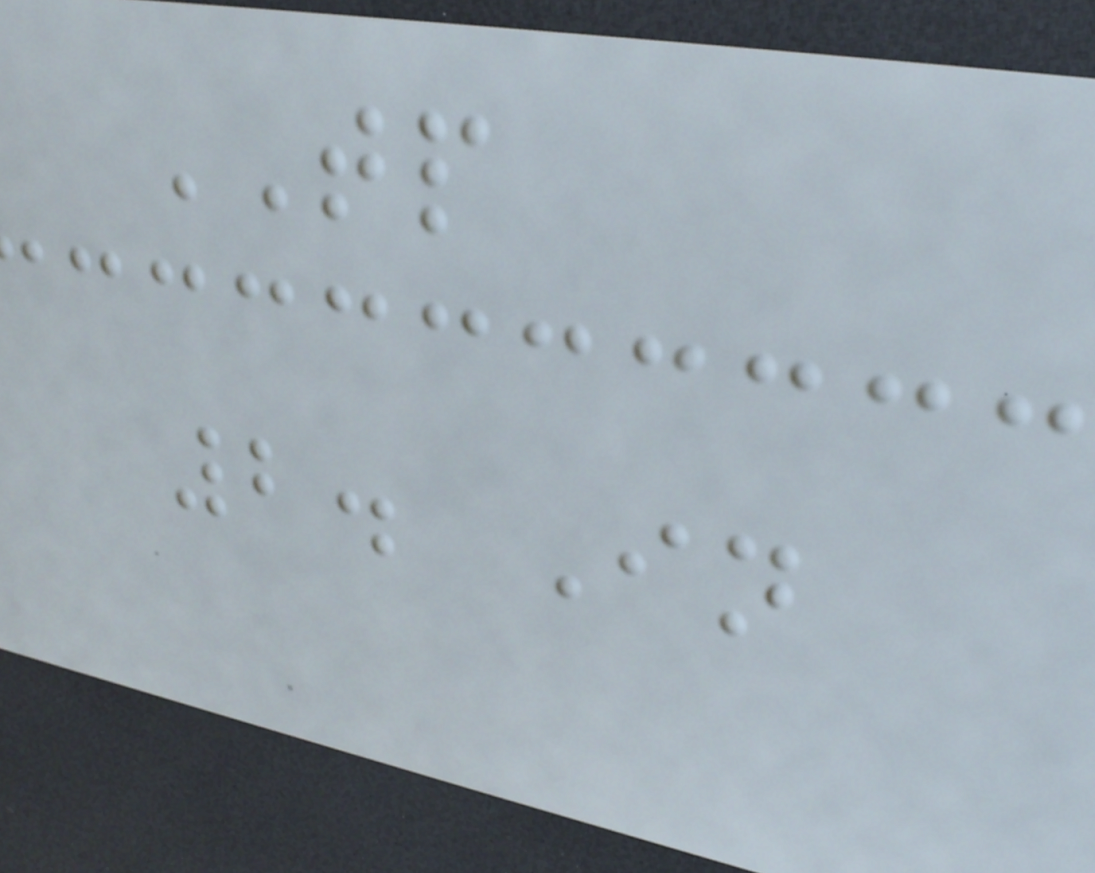TP
2. In
